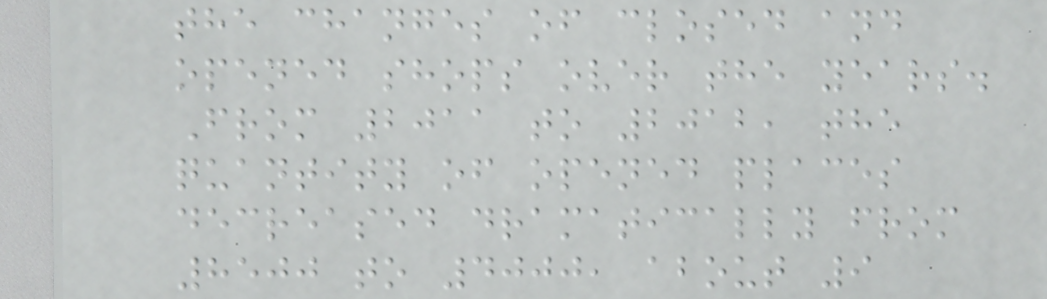the changes of closed and
opened shops over the years.
From 2011 to 2012, the
quantity of opened places
decreased dramatically from
8500 to 4000, about 9
